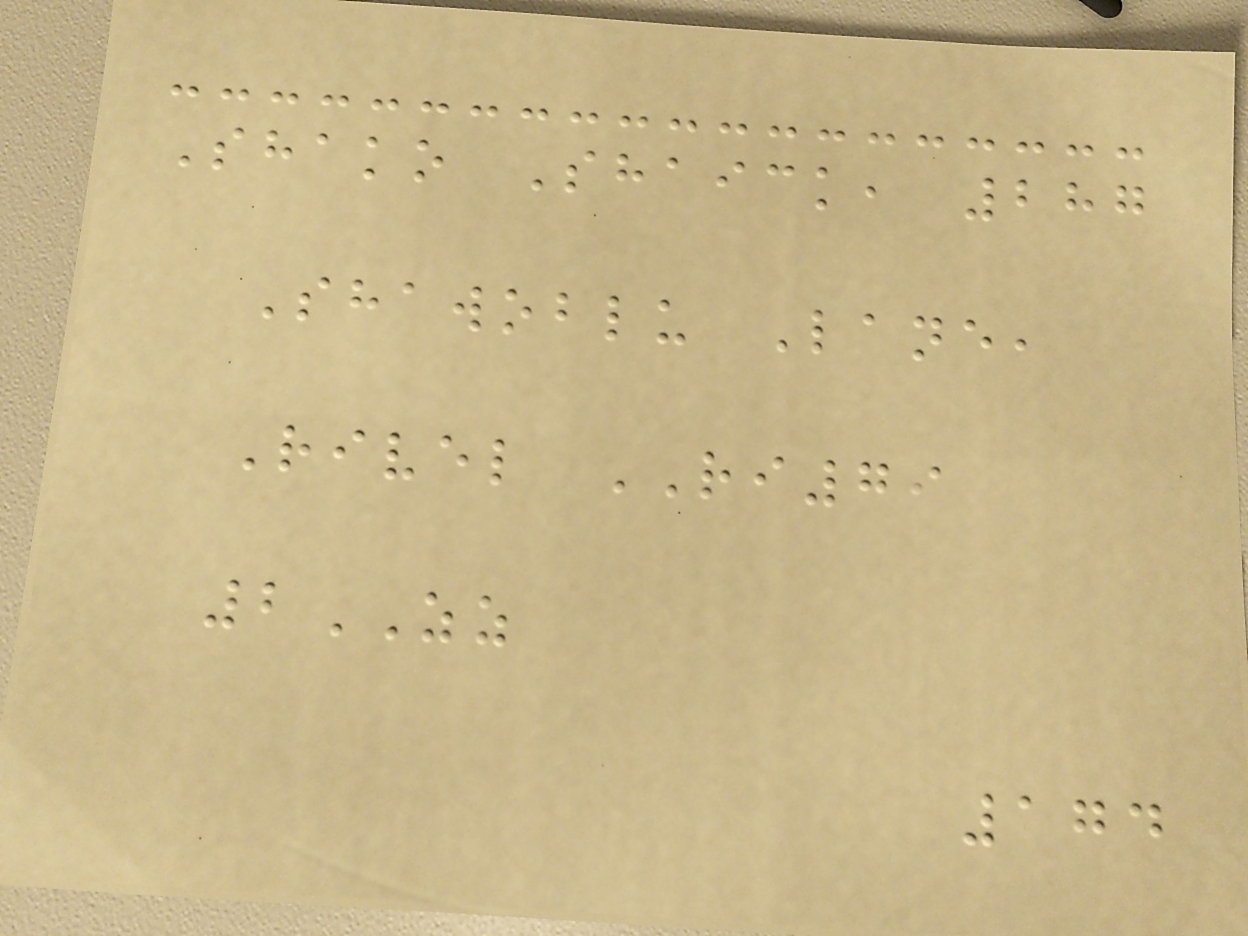Shako Shaick, 287
Shawoblu Lane,
Rivel RI79
2ZZ
174
